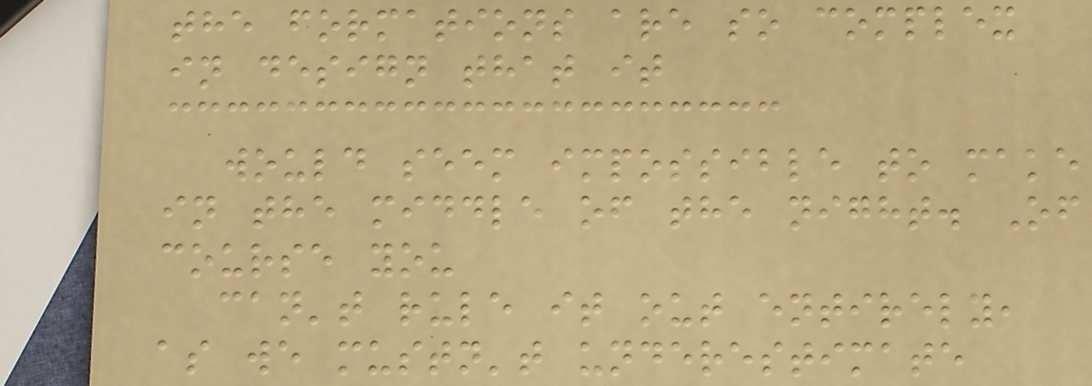the formations are so complex
in design that it
would seem impossible to make
in the middle of the night. Of
course you
can't rule it out entirely,
as we mustn't underestimate
